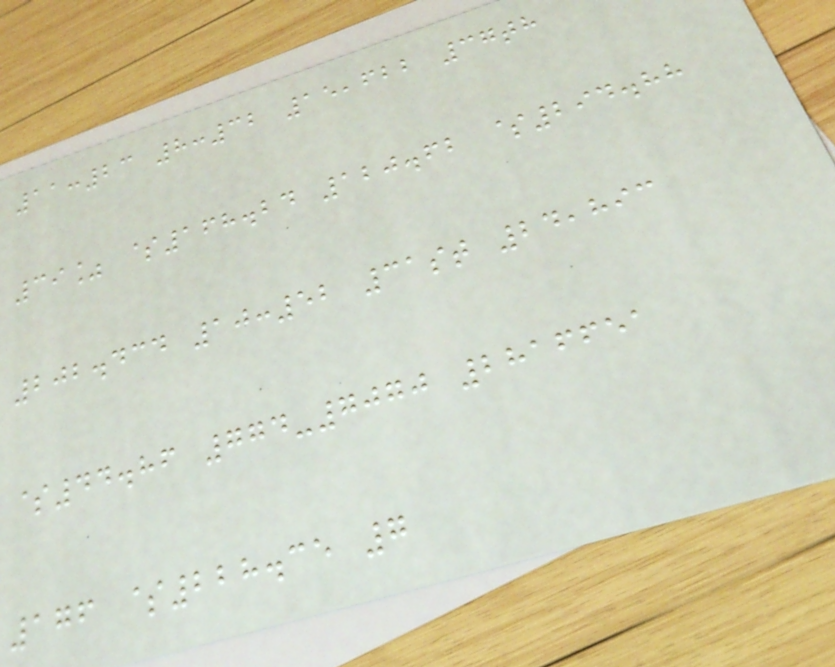11:23 8:32 15,622 37th
39% $168.24 120.62 $294.88
202.434 10:52 31st 24,893
$44.86 774-7070 2816651
176 $228.35 7
